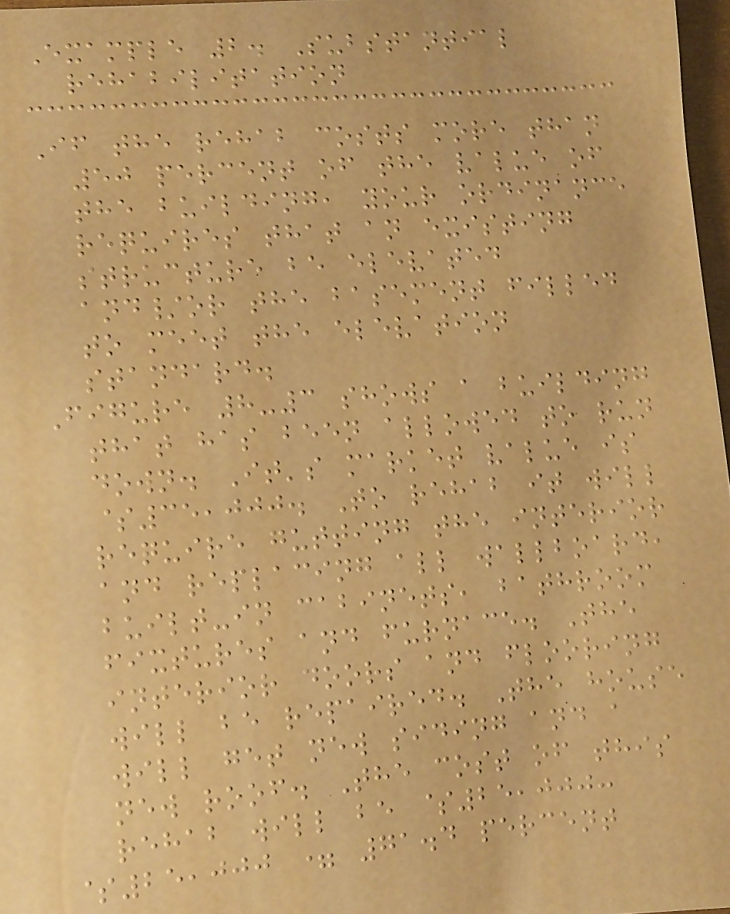Example 2. Substantial
rehabilitation
If the rehab costs more than
50 percent of the value of
the building, your ordinance
requires that an existing
structure be elevated
and/or the basement filled
to meet the elevation
standard.
Figure 8-3 shows a building
that has been allowed to run
down. It's market value is
$35,000. To rehab it will
require gutting the interior
and replacing all wallboard,
built-in cabinets, bathroom
fixtures and furnace. The
interior doors and flooring
will be repaired. The house
will get new siding and a
new roof. The cost of this
rehab will be $25,000:
$25,000 = 71.4 percent
